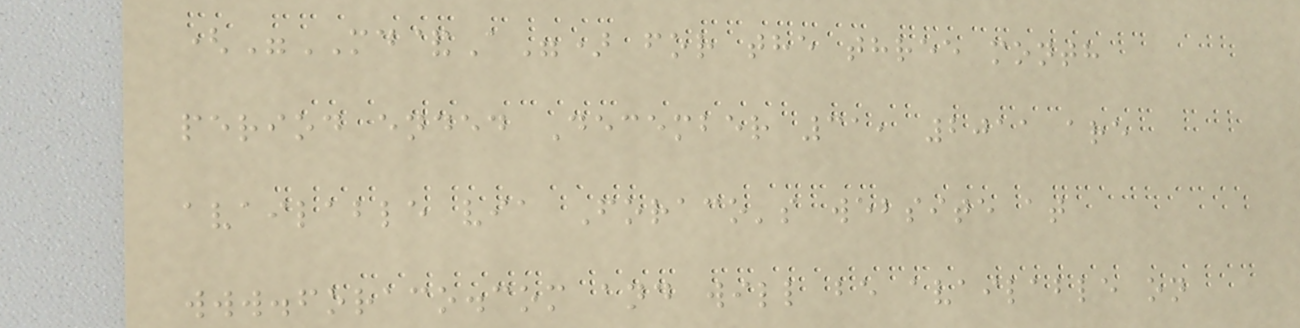("MD&A") for the three month
period ended December 31, 2011 are
available via Foraco's website at
www.foraco.com and will be available on
